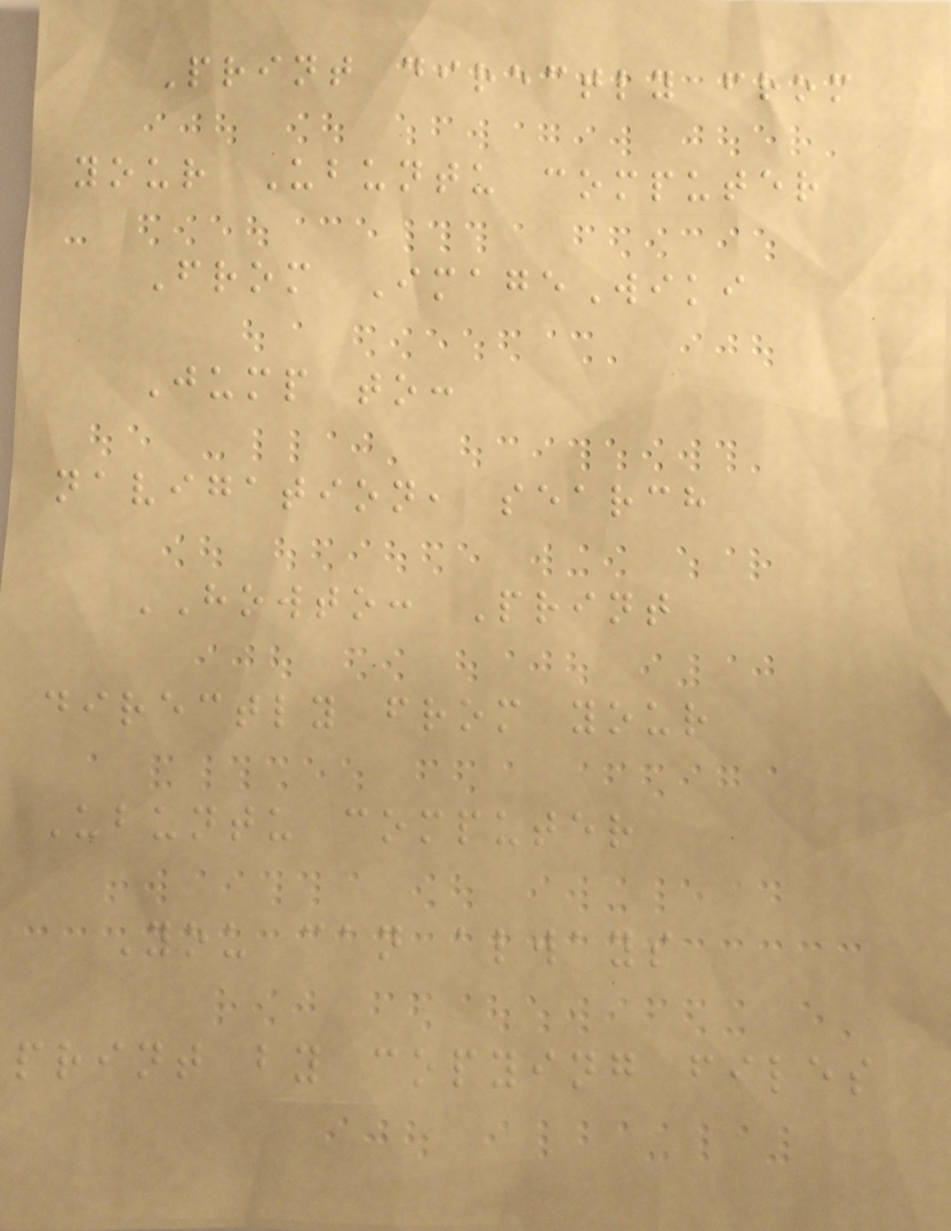Print directly from
your Ubuntu computer
From ImageWiki
Jump to:
navigation, search
HOWTO: Print
directly from your
Ubuntu computer
You can always
print by copying files
